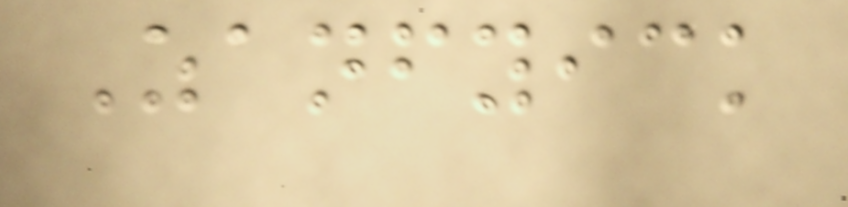Zanfyick
